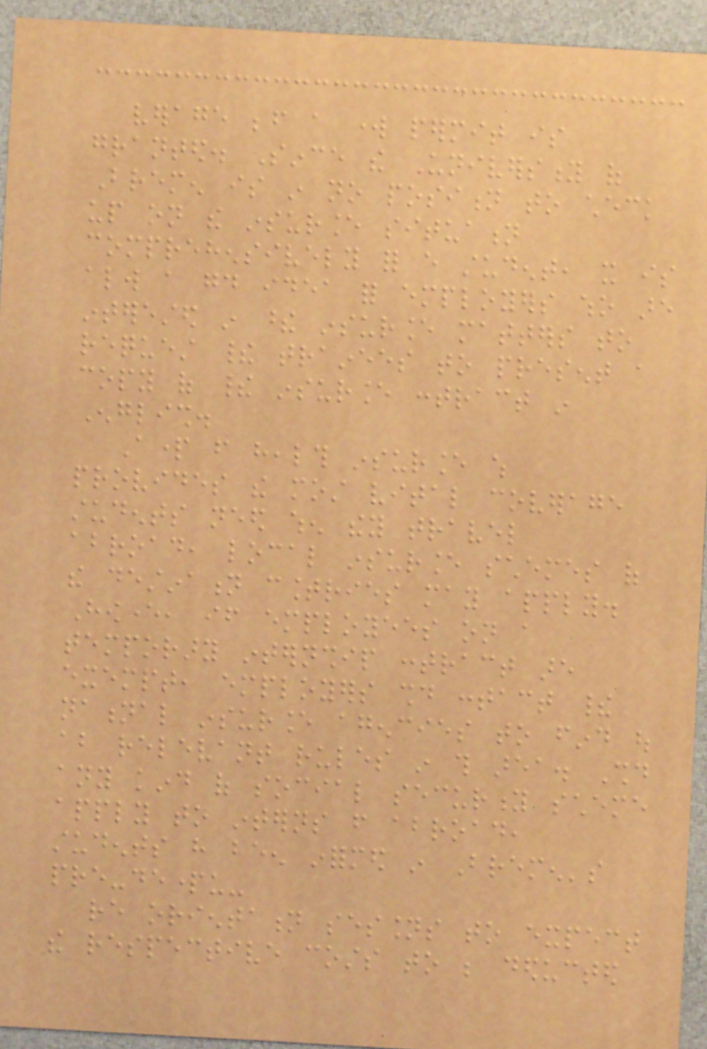verage before a work permit is
granted. Since the University of
Bremen is in no position to check
up on the insurance situation
comprehensively for every student, it is
always a good idea for employers who are
interested in these insurance matters to
request their trainees to present a
copy of their insurance contract in
English.
Apart from health insurance which
provides the most vital coverage
students need when they travel
abroad, local insurance schemes of
the destination countries may apply.
However, if employees on a
temporary internship contract are
exempt, employers should contact their
national insurance agencies to find out
about relevant rules in this area. Should
any kind of social security scheme
apply to interns from abroad,
students have been informed in Bremen's
pre-departu-
re orientation sessions to expect
the respective costs to be deducted
